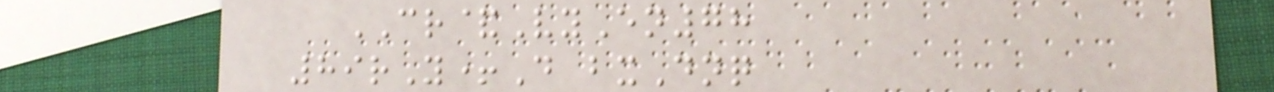CR&VyEn78
89rY+D bxDnq
